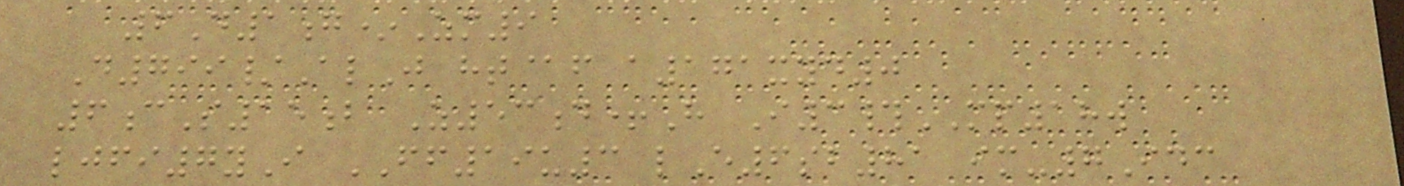6D1g*Zm9
D799/AlJ ht@f a171xyd0
6cS15b Z53d+H I3#MP18w
ljfi7yI FF19u3 lE6sb81 im-7Idc
